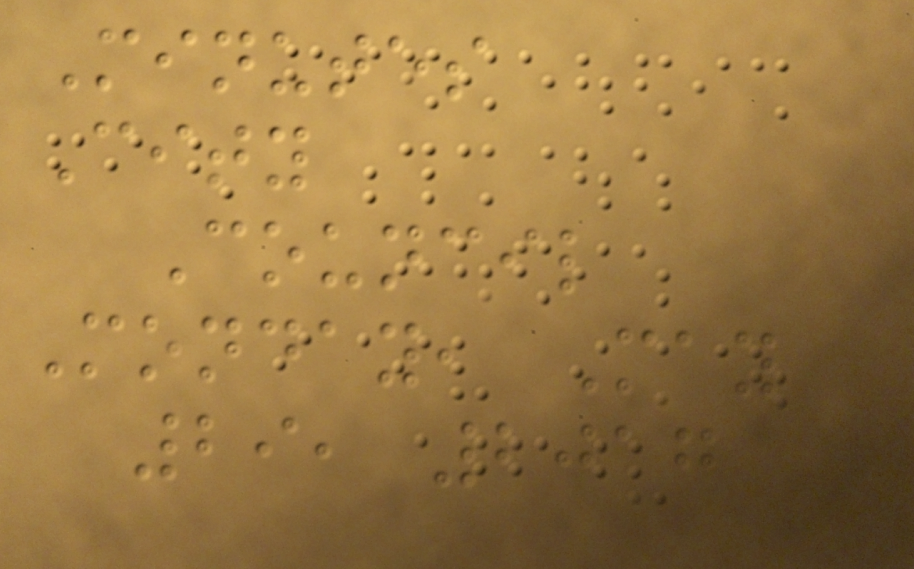Minutes
City
Council
Monday, May
29, 2017
